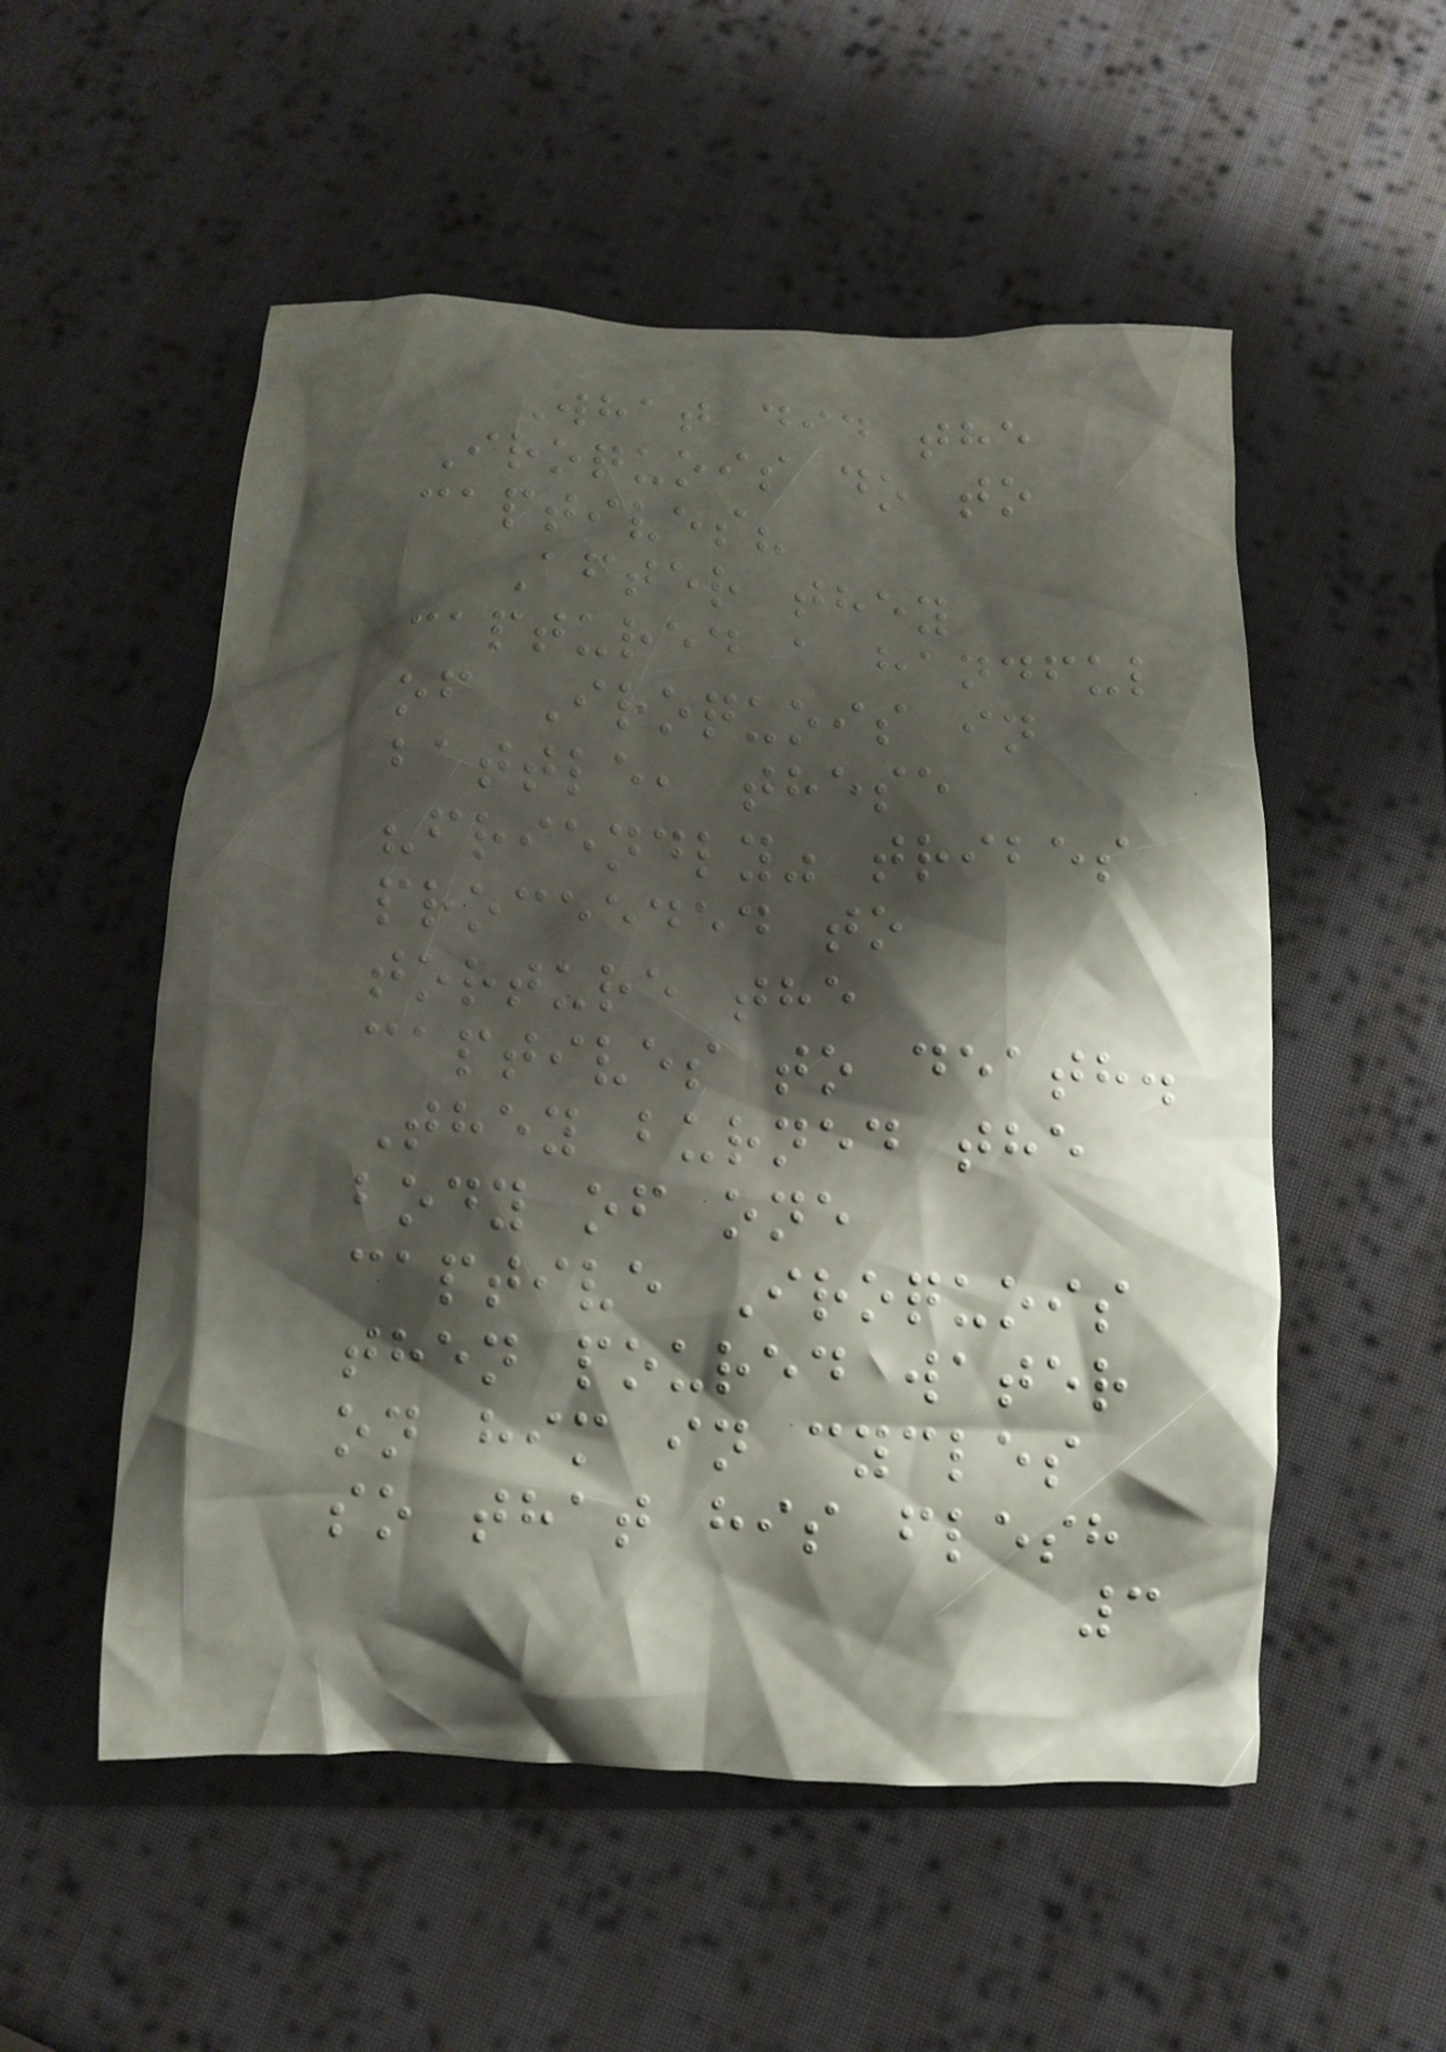What did the
Iroquois do to
captives?
After they
captured a handful
of Iroquois in
battle, these
"friendly" tribes
proceeded to
torture the
captives to death.
They burned the
body of one
captive Iroquois
then poured water
on him in cycles
so that his flesh
3
